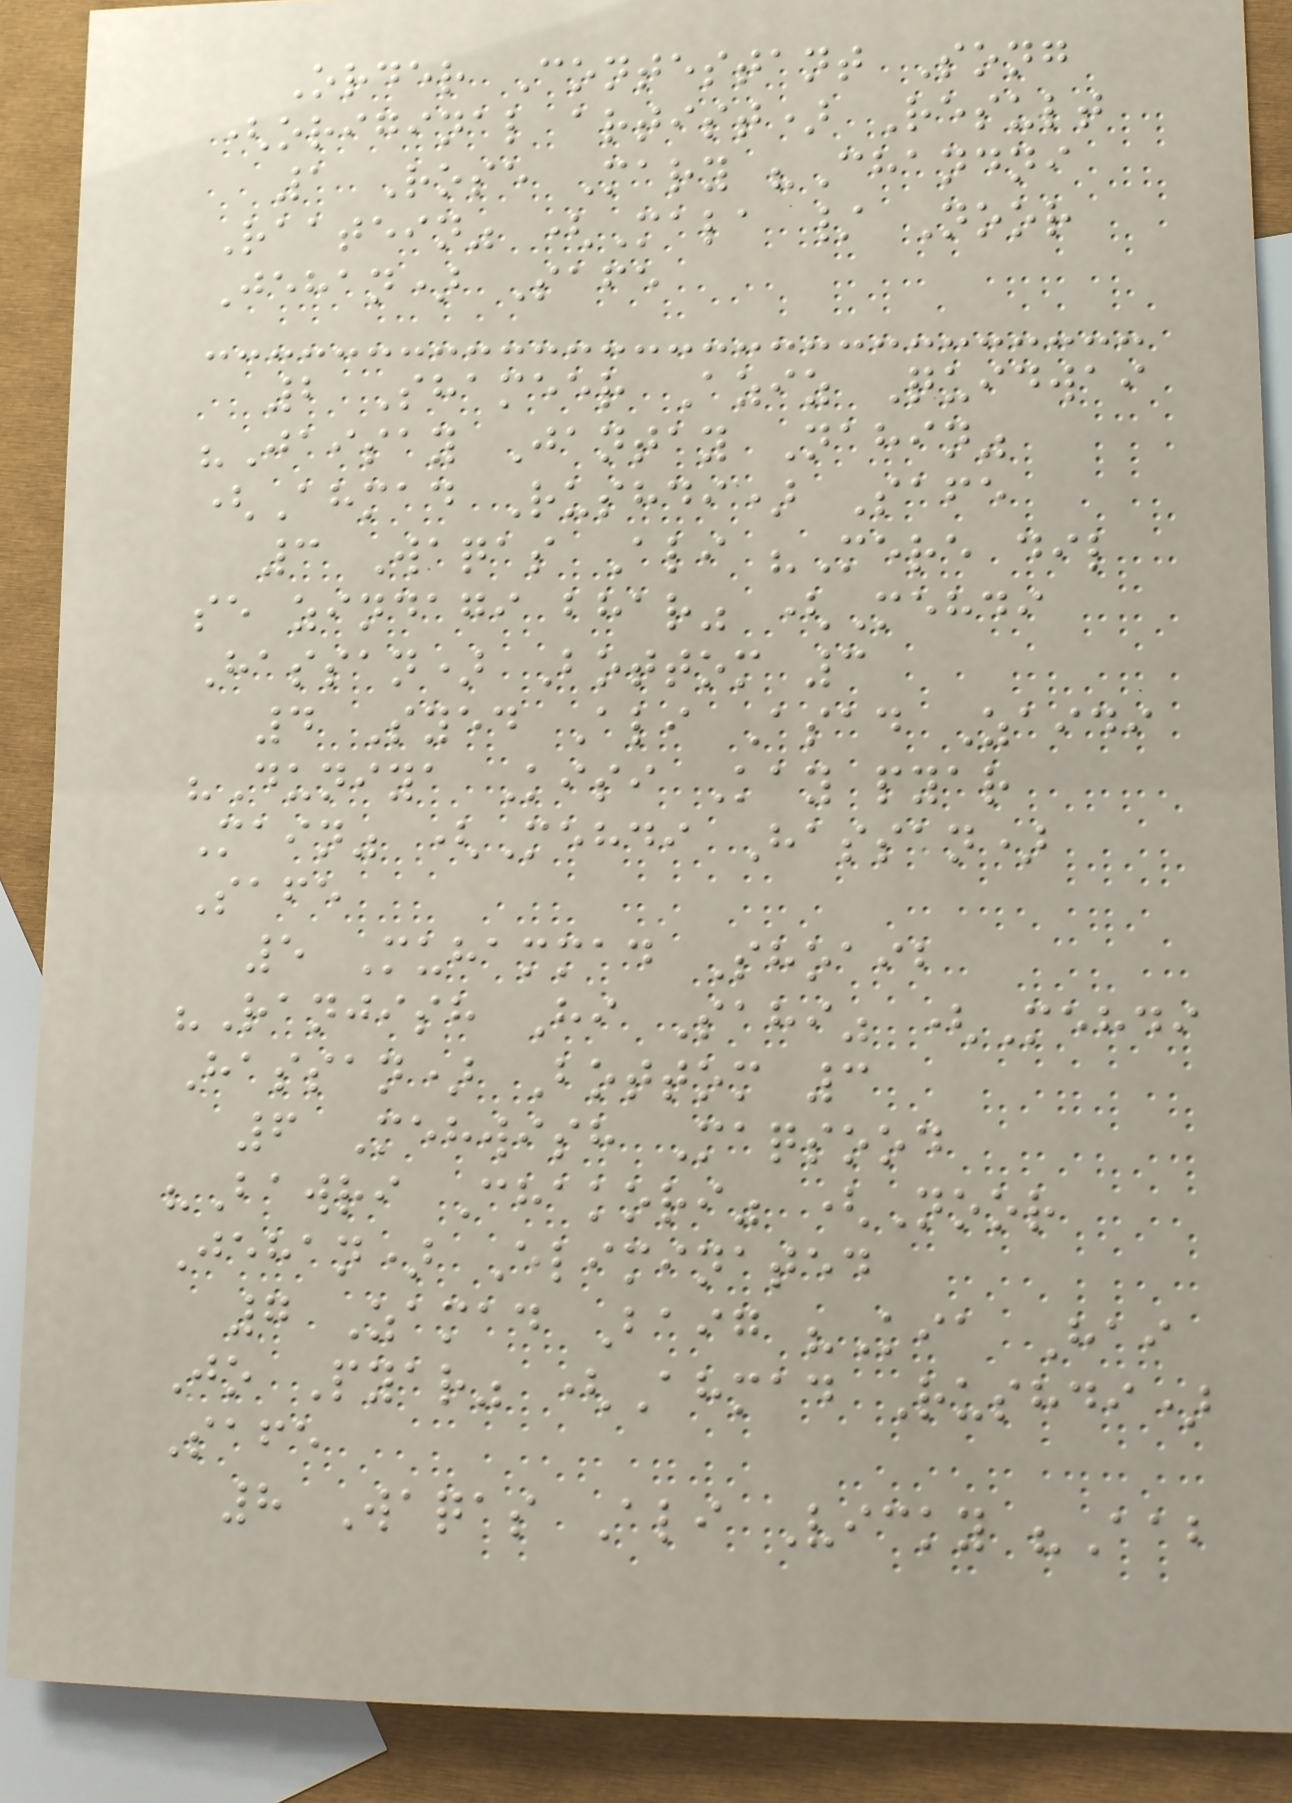Order Contestant Song
(original artist) Result
1 Rose Mary "Chandni
Raatein" (Mala / Noor
Jehan) Safe
2 Shameer Aziz Quidwai
"Jaisay Jantay Nahin"
(Ahmad Rushdi) Safe
3 Waqas Ali "Mere dil
se zindagi bhar" (Mehdi
Hassan) Bottom 3
4 Syed Ali Asad Zaidi
"Duniya Kisi Kay pyar
Main" (Mehdi Hassan)
Safe
5 Muhammad Shoaib
"Ranjish Hi Sahi" (Mehdi
Hassan) Bottom 3
6 Mehwish Maqsood
"Bawri Chakori" (Noor
Jehan) Eliminated
7 Zamad Baig "Kia Hai
Jo Pyar" (Ahmad Rushdi)
Safe
8 Waqas Ali Vicky "Aab
